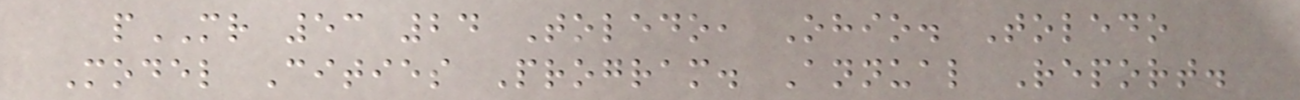pMR 53 24 Toledo, Ohio. Toledo
Model Cities Program. Annual Report.
